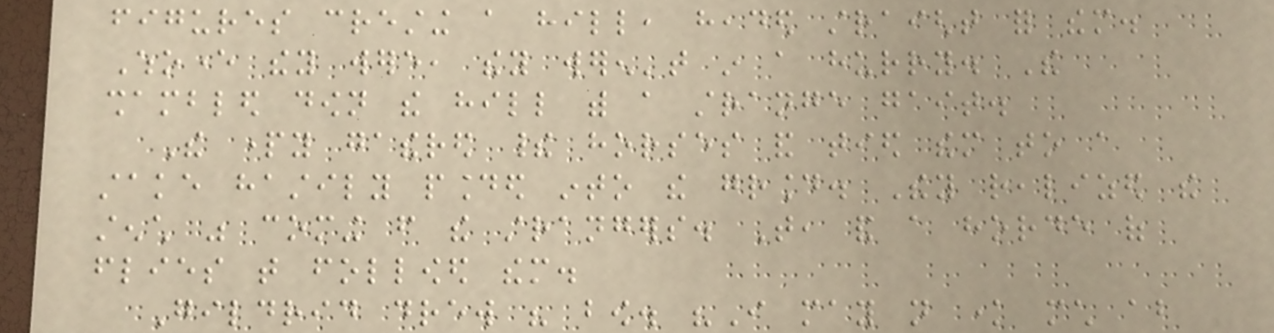figures cresting a hill, headed straight for them.
Whoever they were, they weren't in a hurry. The
shambled down the hill with a strange gait.
The party gathered their horses and tied them to a
stake hastily pounded into the ground. They realized the
stench was coming from the strangers. That, and a horde of
flies that followed them.
Gildrid drew his bow. "I may not know much about
